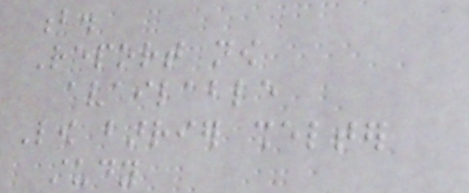b.
Report now
available
Low barrier shelter
study
